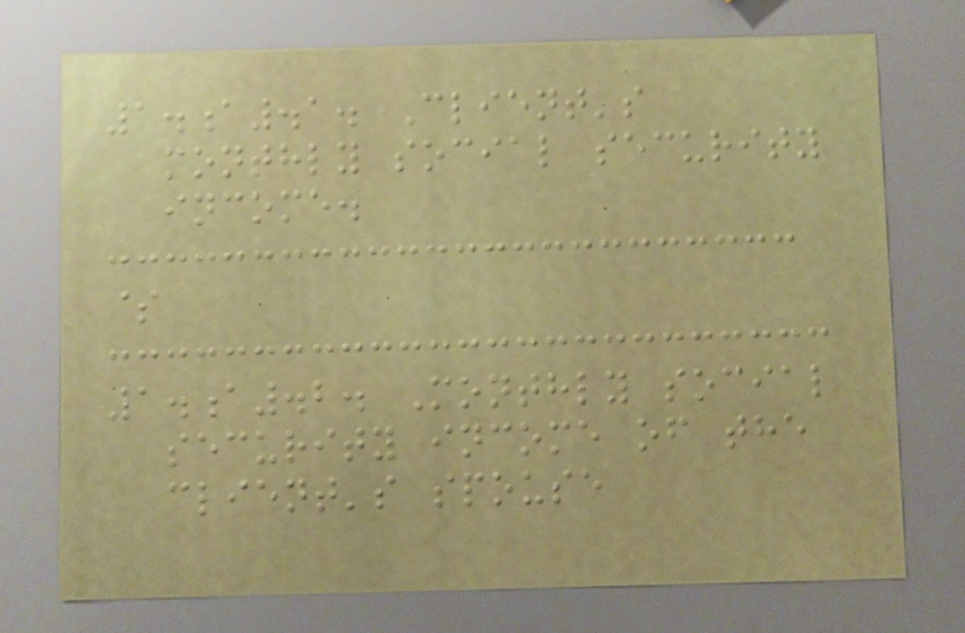1.a.1. Client's
monthly social security
income.
$
1.a.2. Monthly social
security income of the
client's spouse
